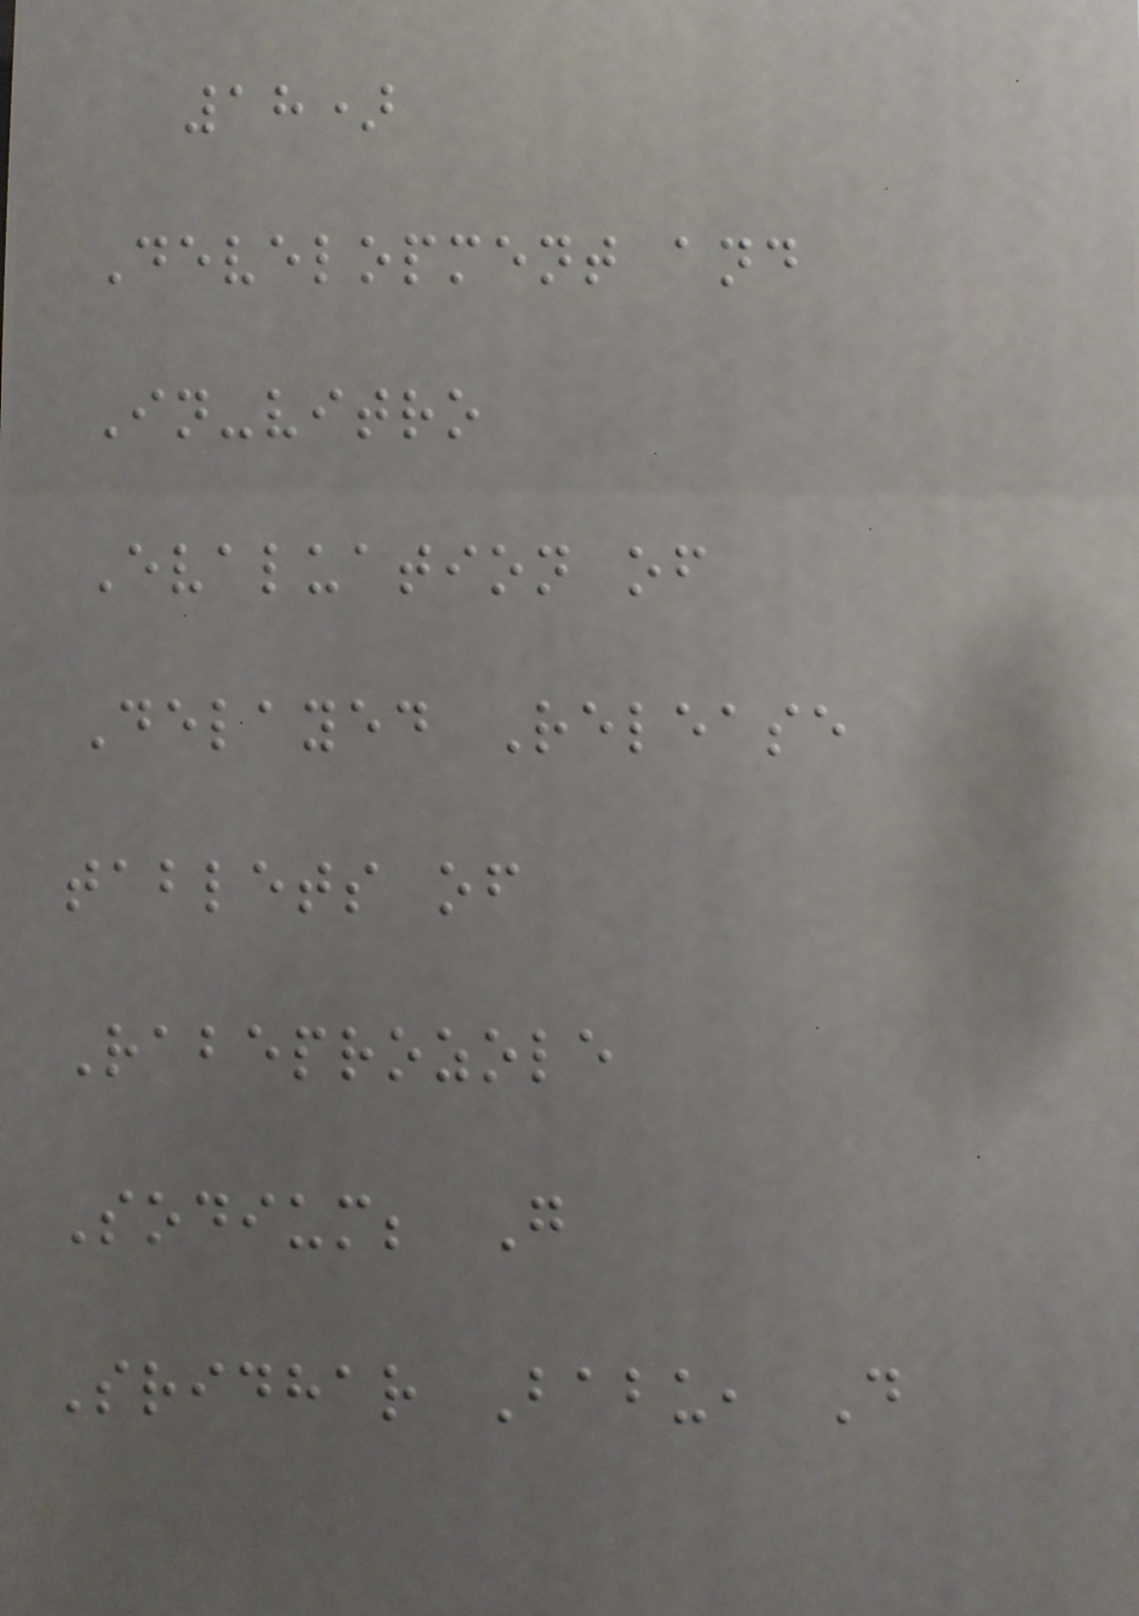18)
Development and
In-vitro
Evaluation of
Delayed Release
tablets of
Rabeprozole
Sodium; G
Sridhar Babu, D
